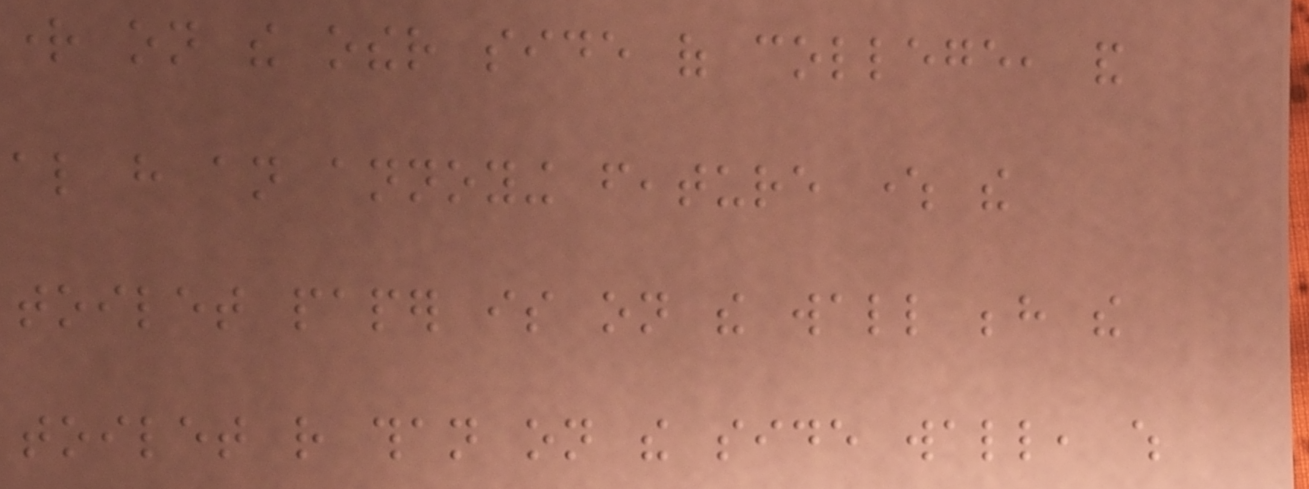right on the other side of college, and
also have an annoying feature where the
toilet paper is on the wall behind the
toilet rather than on the side wall, which
